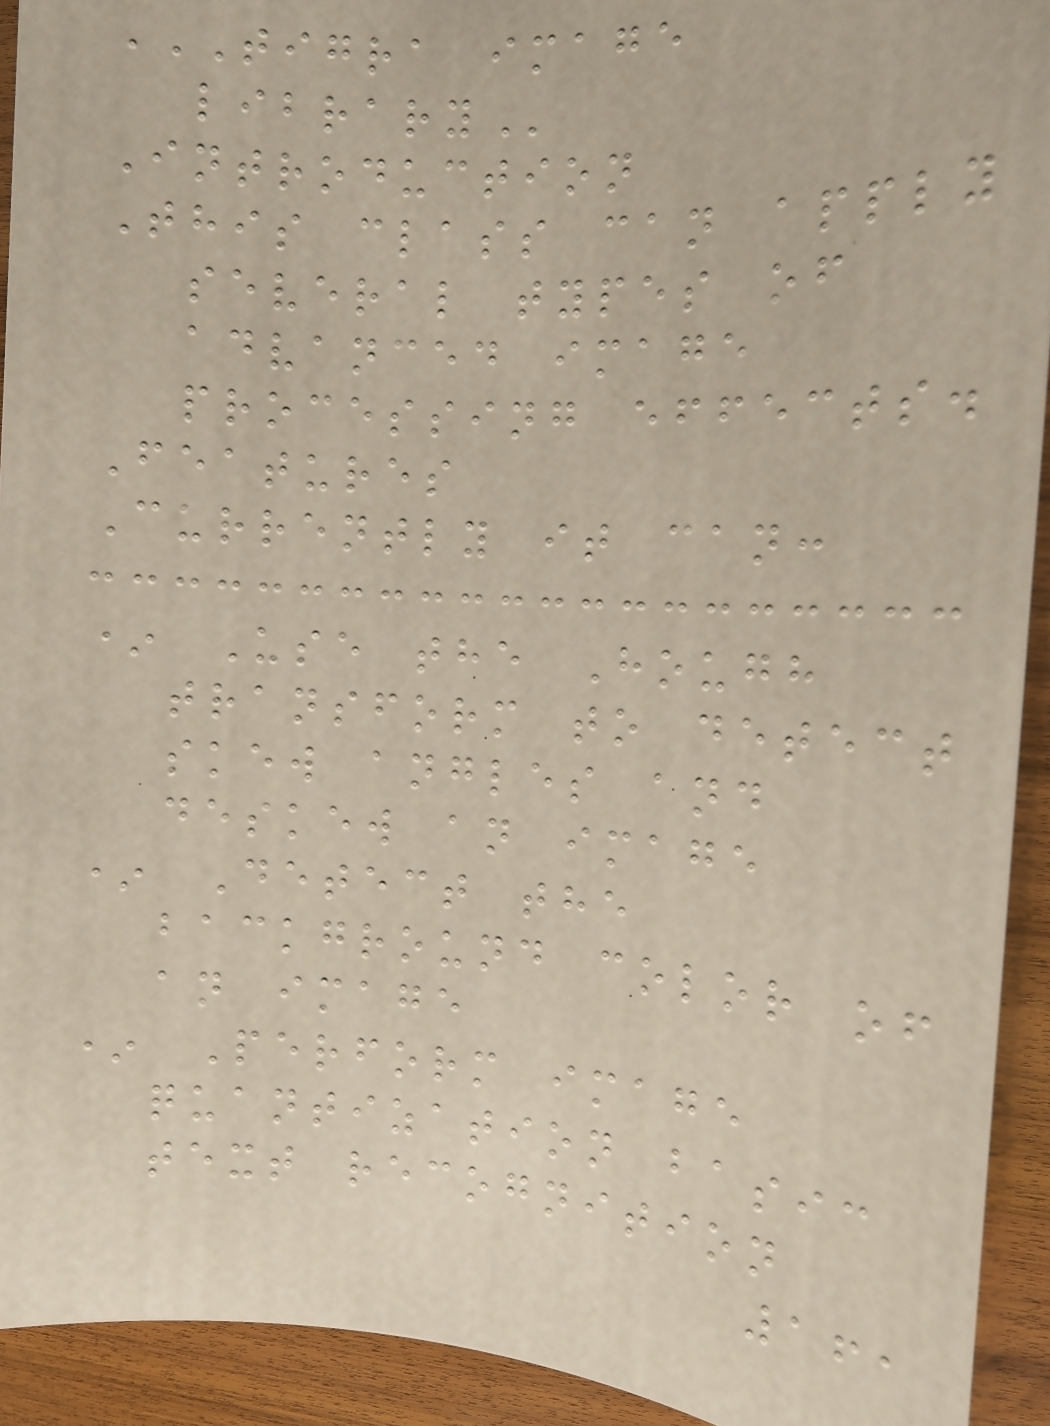TIGRA IMAGE
LIBRARY
Introduction
This class can apply
several types of
advanced image
processing effects.
Features
Currently it can:
* Use the Hough
transform to detect
skew angles and
deskew an image
* Detect the
background color of
an image
* Perform image
quantization basic
text recognition
161
